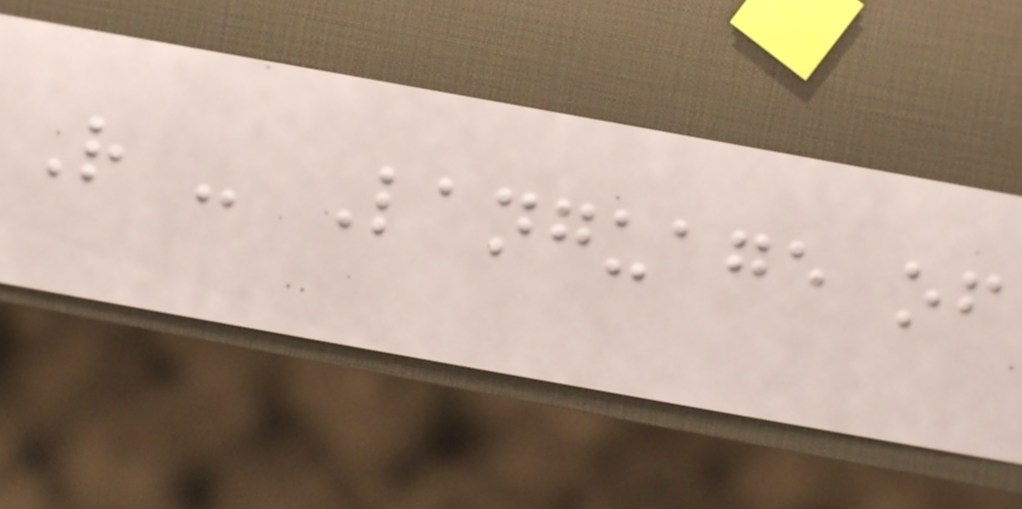R - Language of
